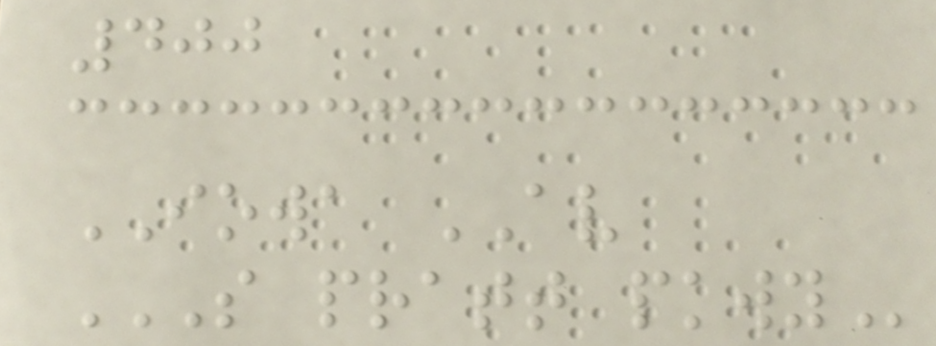400
IOWA AV
S PRATT PKWY
